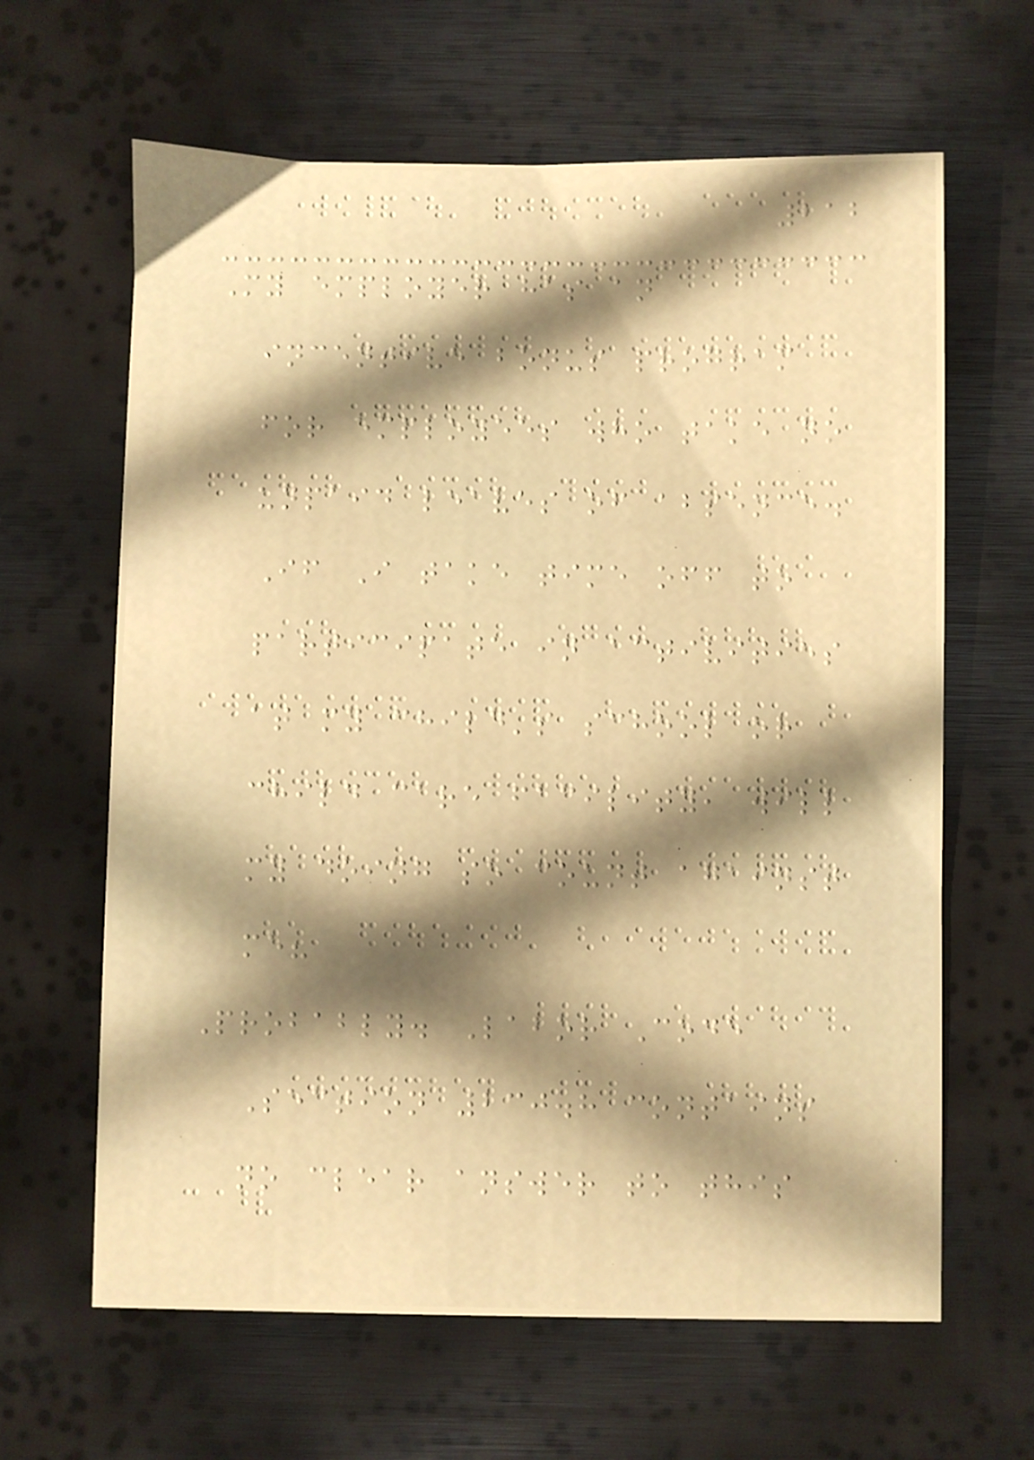212
My employer has an
incentive bonus program
for employees who take no
unpaid leaves of absence.
If I take time off to
participate in activities
at my child's school or
child care facility, will
my doing so count against
me?
Probably. Labor Code
Section 230.8 contains
no clear answer to this
